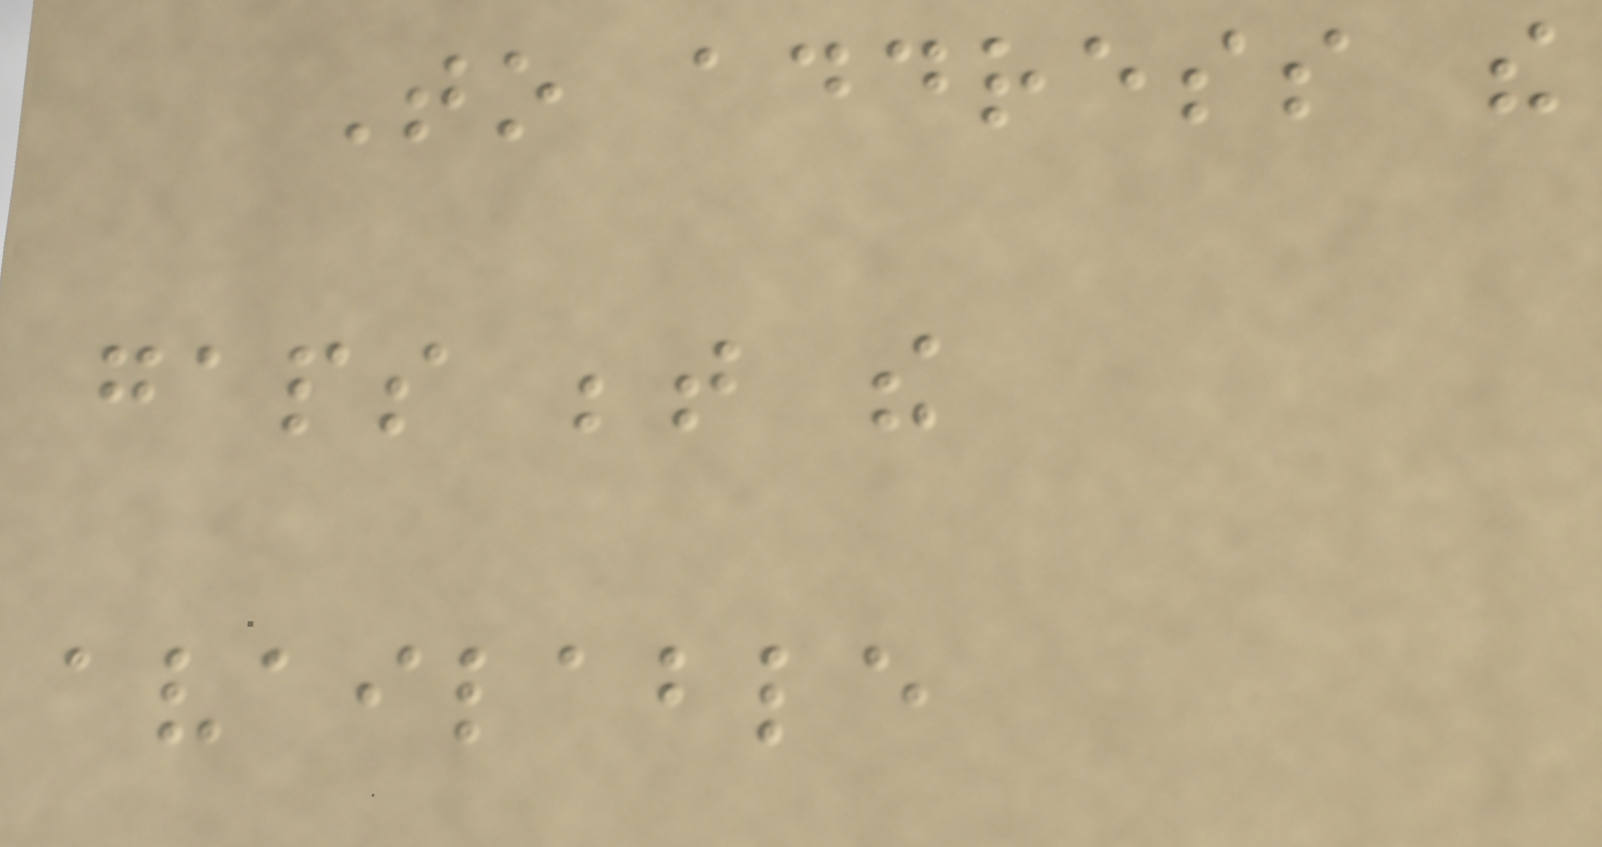To address the
gaps between the
available
